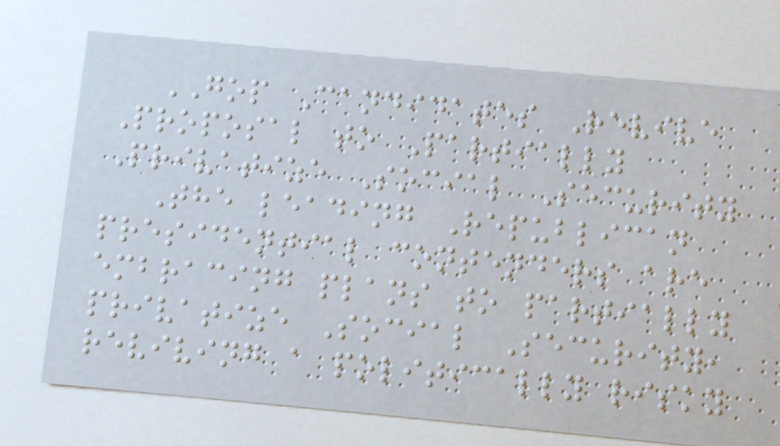GOP Candidates Revive
Proposal to Partially
Privatize Social Security
The leading Republican
presidential contenders are
embracing plans to partially
privatize Social Security,
reviving a politically risky
